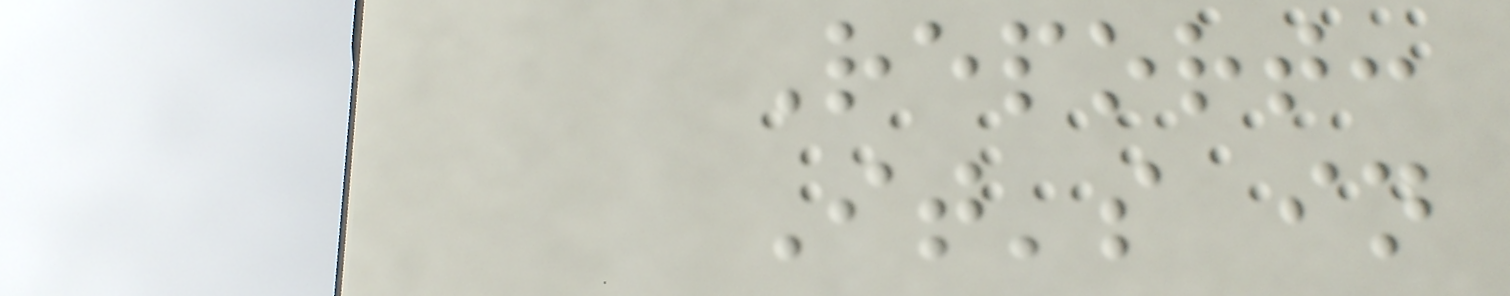Report:
It's in
